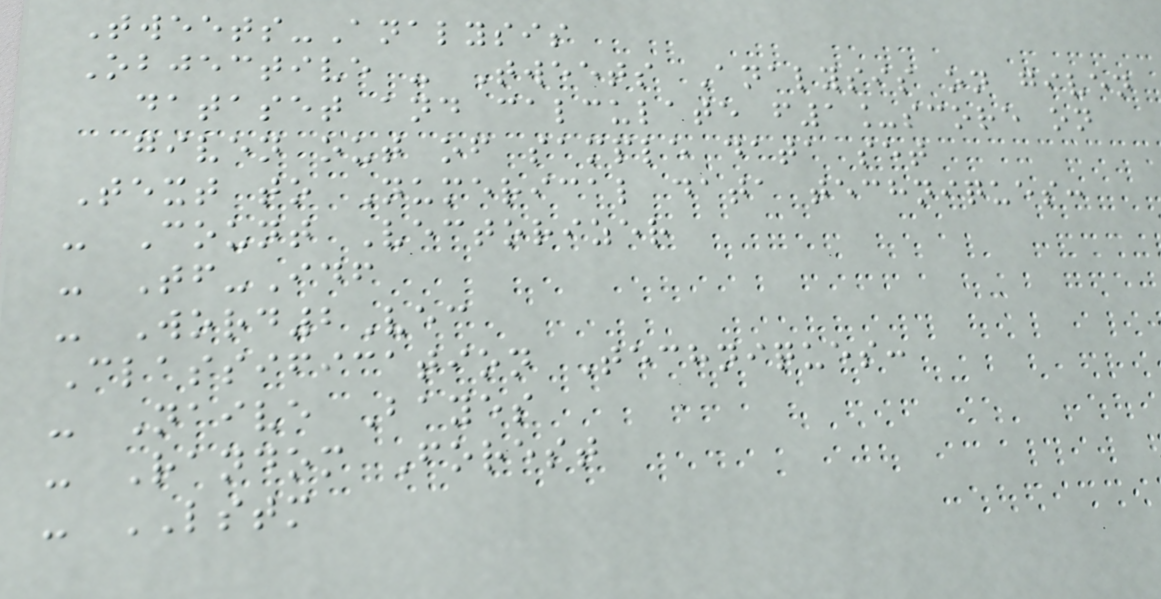Tweets-Analysis
Objective - Tweets Analysis on given
dataset and calculate f1_score on
given out of sample data set
Text to Numerical data techniques:
- Count Vectorizer
- Tf-Idf
- Word2Vec
Classification Techniques:
- Naive Bayes
- Random Forest
- LSTM
